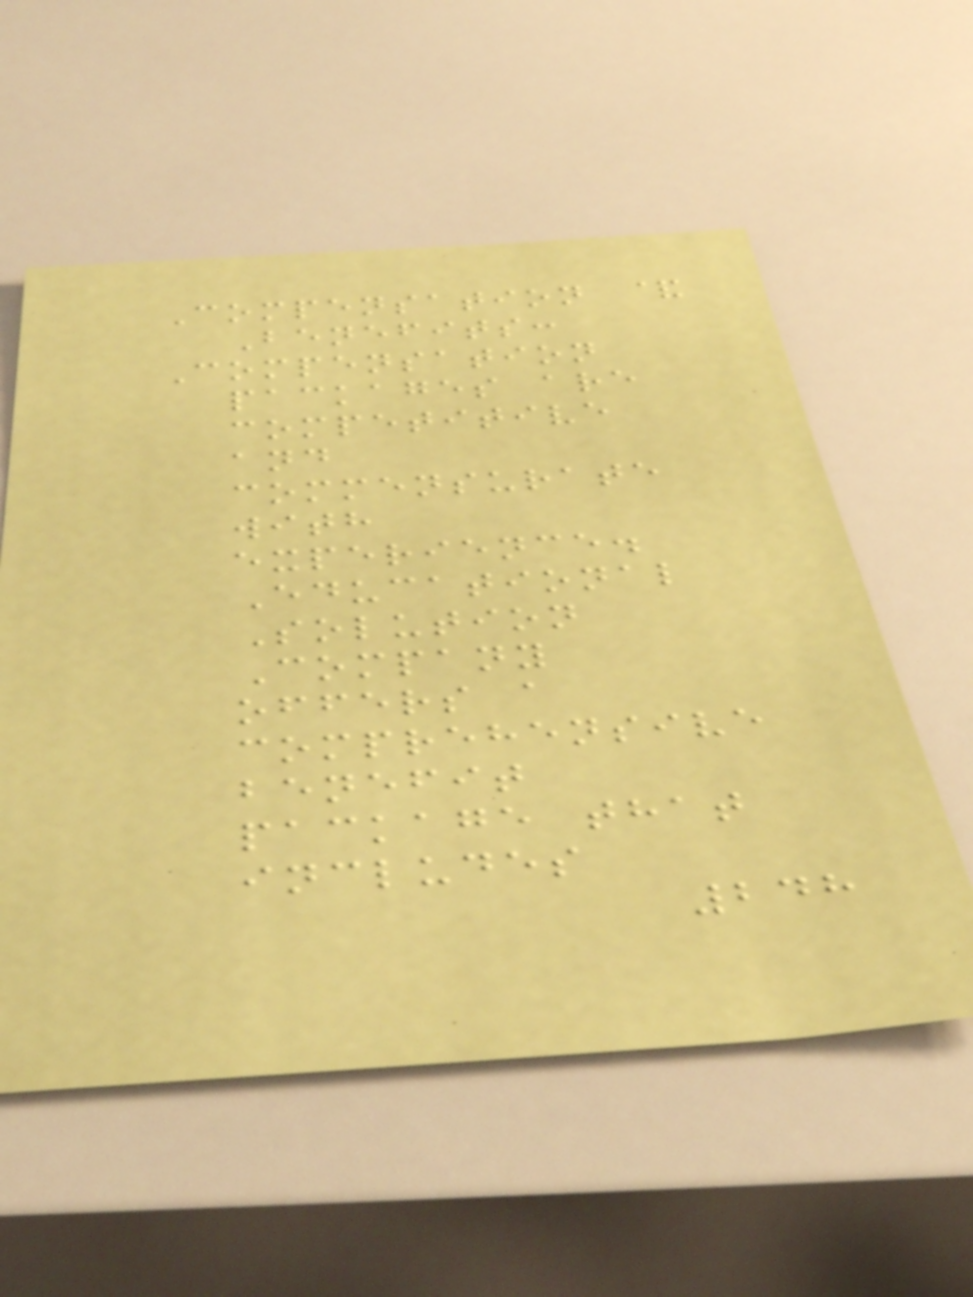Compensation &
Benefits:
Compensation
packages are
competitive
and
commensurate
with
experience.
Educational
Solution
Company
offers a
comprehensive
benefit
package that
includes
248
